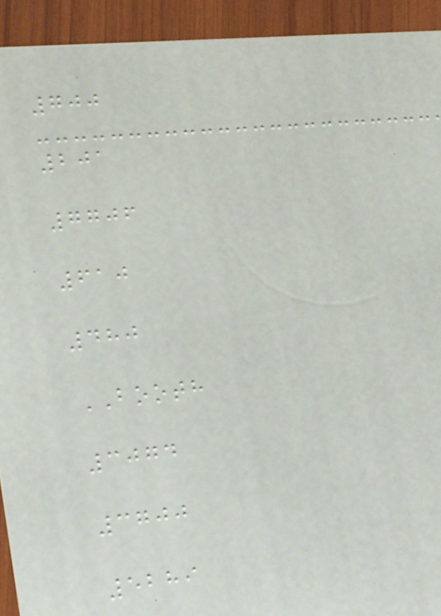700
201
7706
610
480
BOOTH
3074
3700
5289
